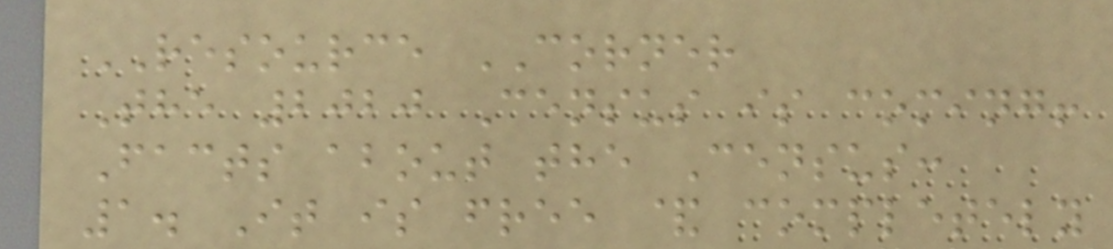RESOURCE CORNER
The 2020 Census is coming!
Facts about the Census:
1. It is free & completely
